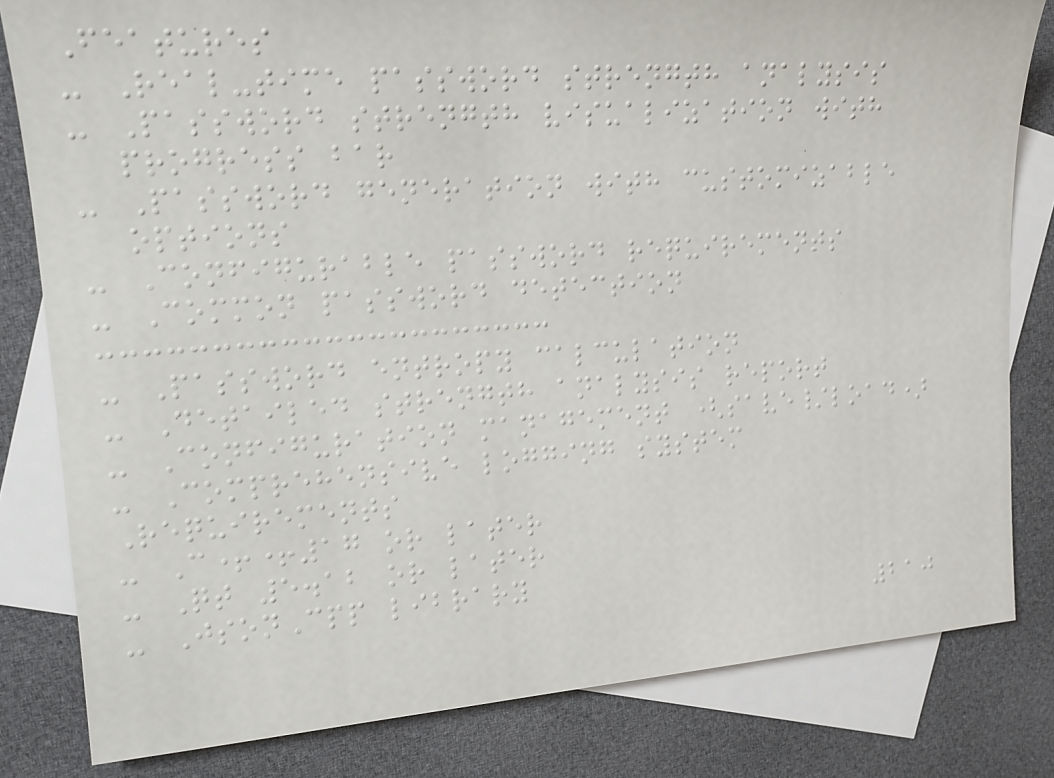Features
- Real-time password strength analysis
- Password strength visualization with
progress bar
- Password generation with customizable
options
- Configurable password requirements
- Common password detection
- Password entropy calculation
- Detailed strength analysis report
- Configuration management (save/load)
- Comprehensive logging system
Requirements
- C++17 or later
- Qt 5.12 or later
- JsonCpp library
210
